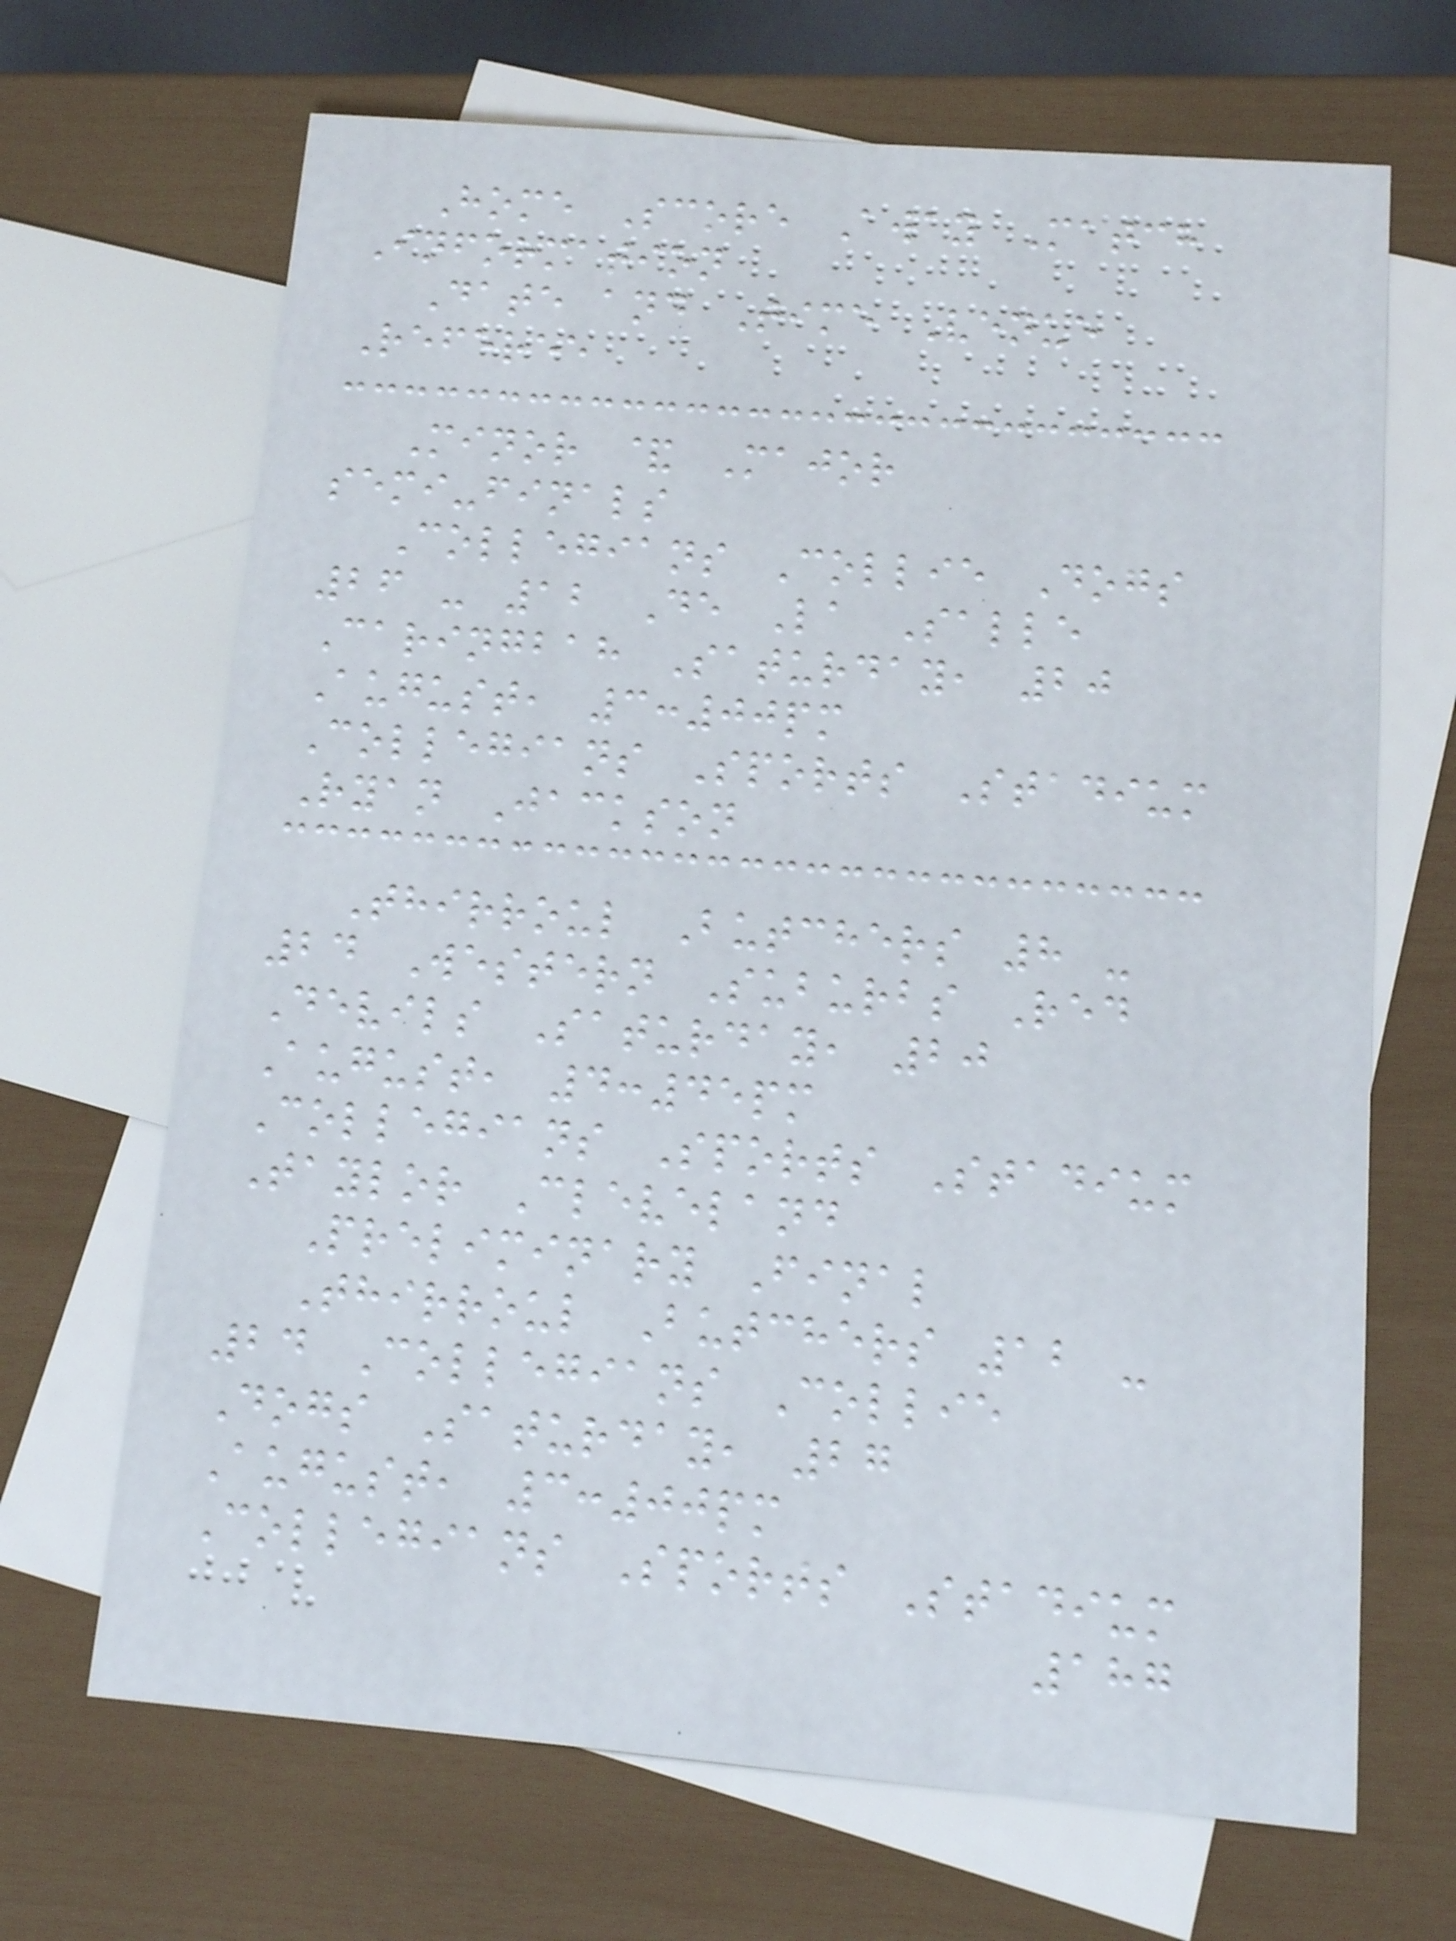Home Score Away Match
Information
Date and Time Venue
Referee
Minor & Major
semi-finals
Collegians Collie Dogs
26 - 12 De La Salle
Caringbah Saturday, 20
August, 3:00pm
Collegians Sports Stadium
Ryan Jackson
Thirroul Butchers 8 -
24 Western Suburbs Red
Devils Saturday, 20
August, 4:45pm
Collegians Sports Stadium
Taylor Cleveland
Preliminary Final
Thirroul Butchers 12 -
24 Collegians Collie
Dogs Saturday, 27
August, 3:00pm
Collegians Sports Stadium
187
